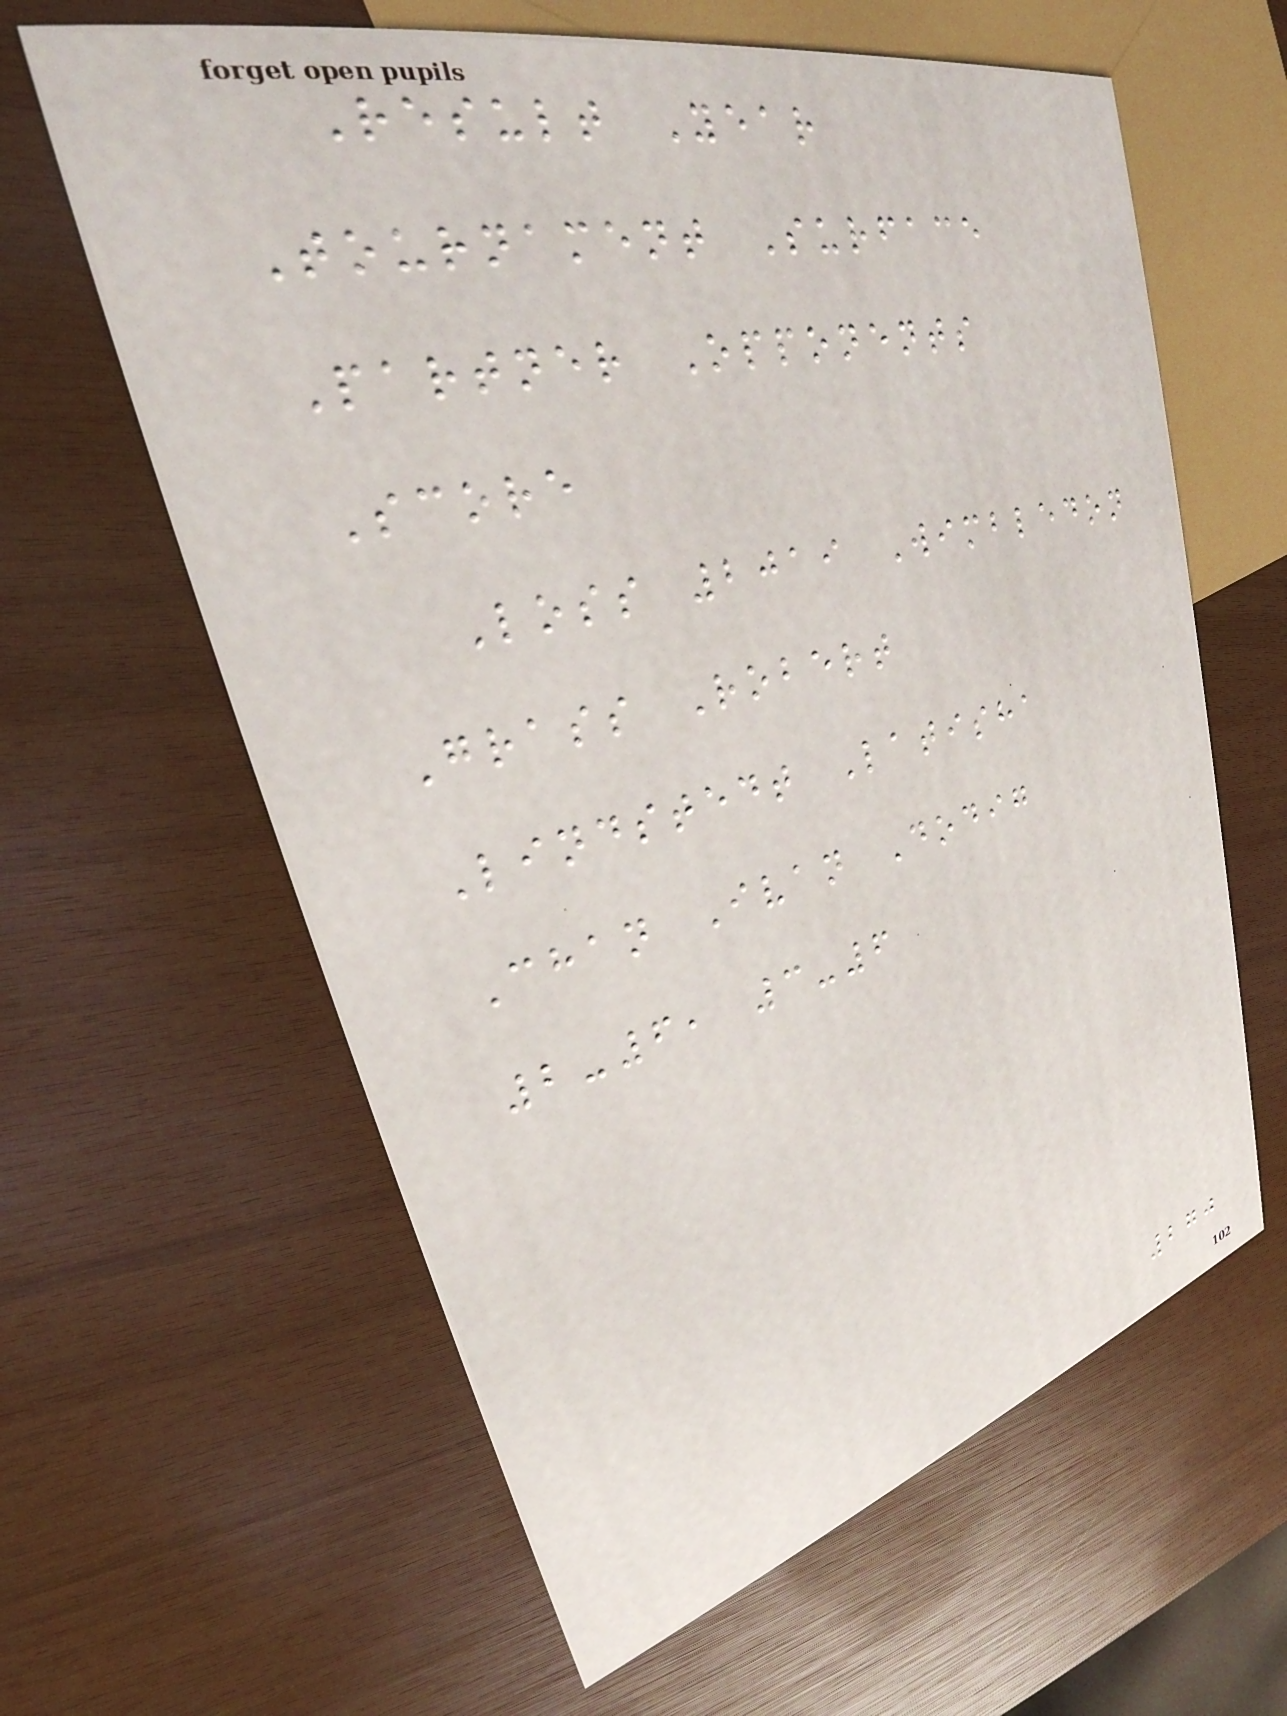Result Year
Tournament Surface
Partner Opponents
Score
Loss 2019 Wimbledon
Grass Robert
Lindstedt Latisha
Chan Ivan Dodig
2-6, 3-6
270
